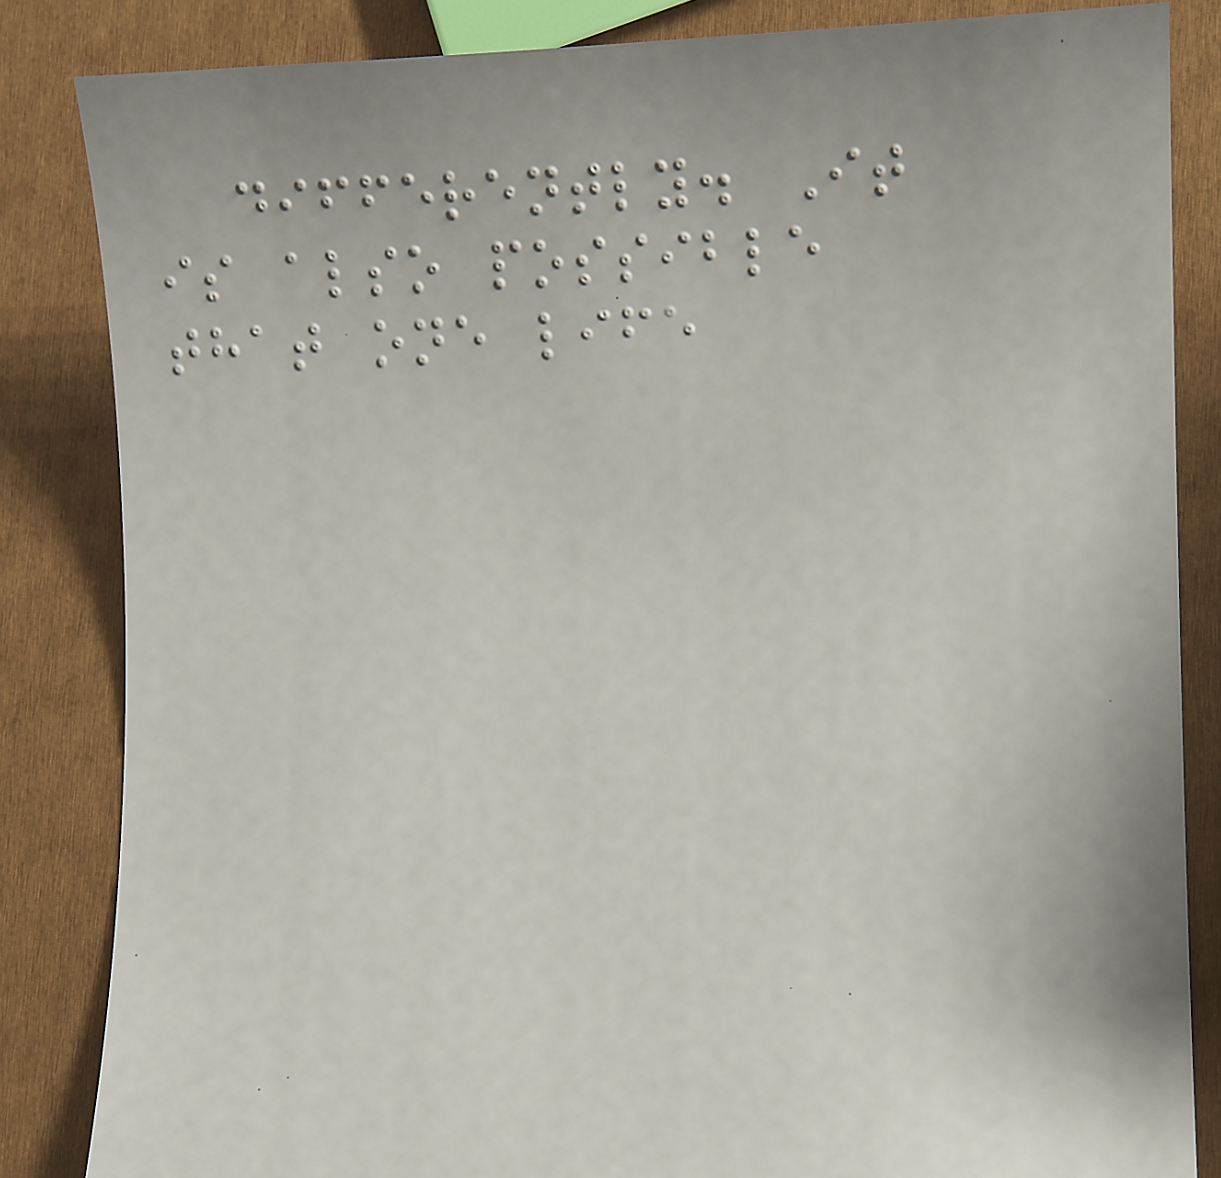differently. It
is also possible
that one life
